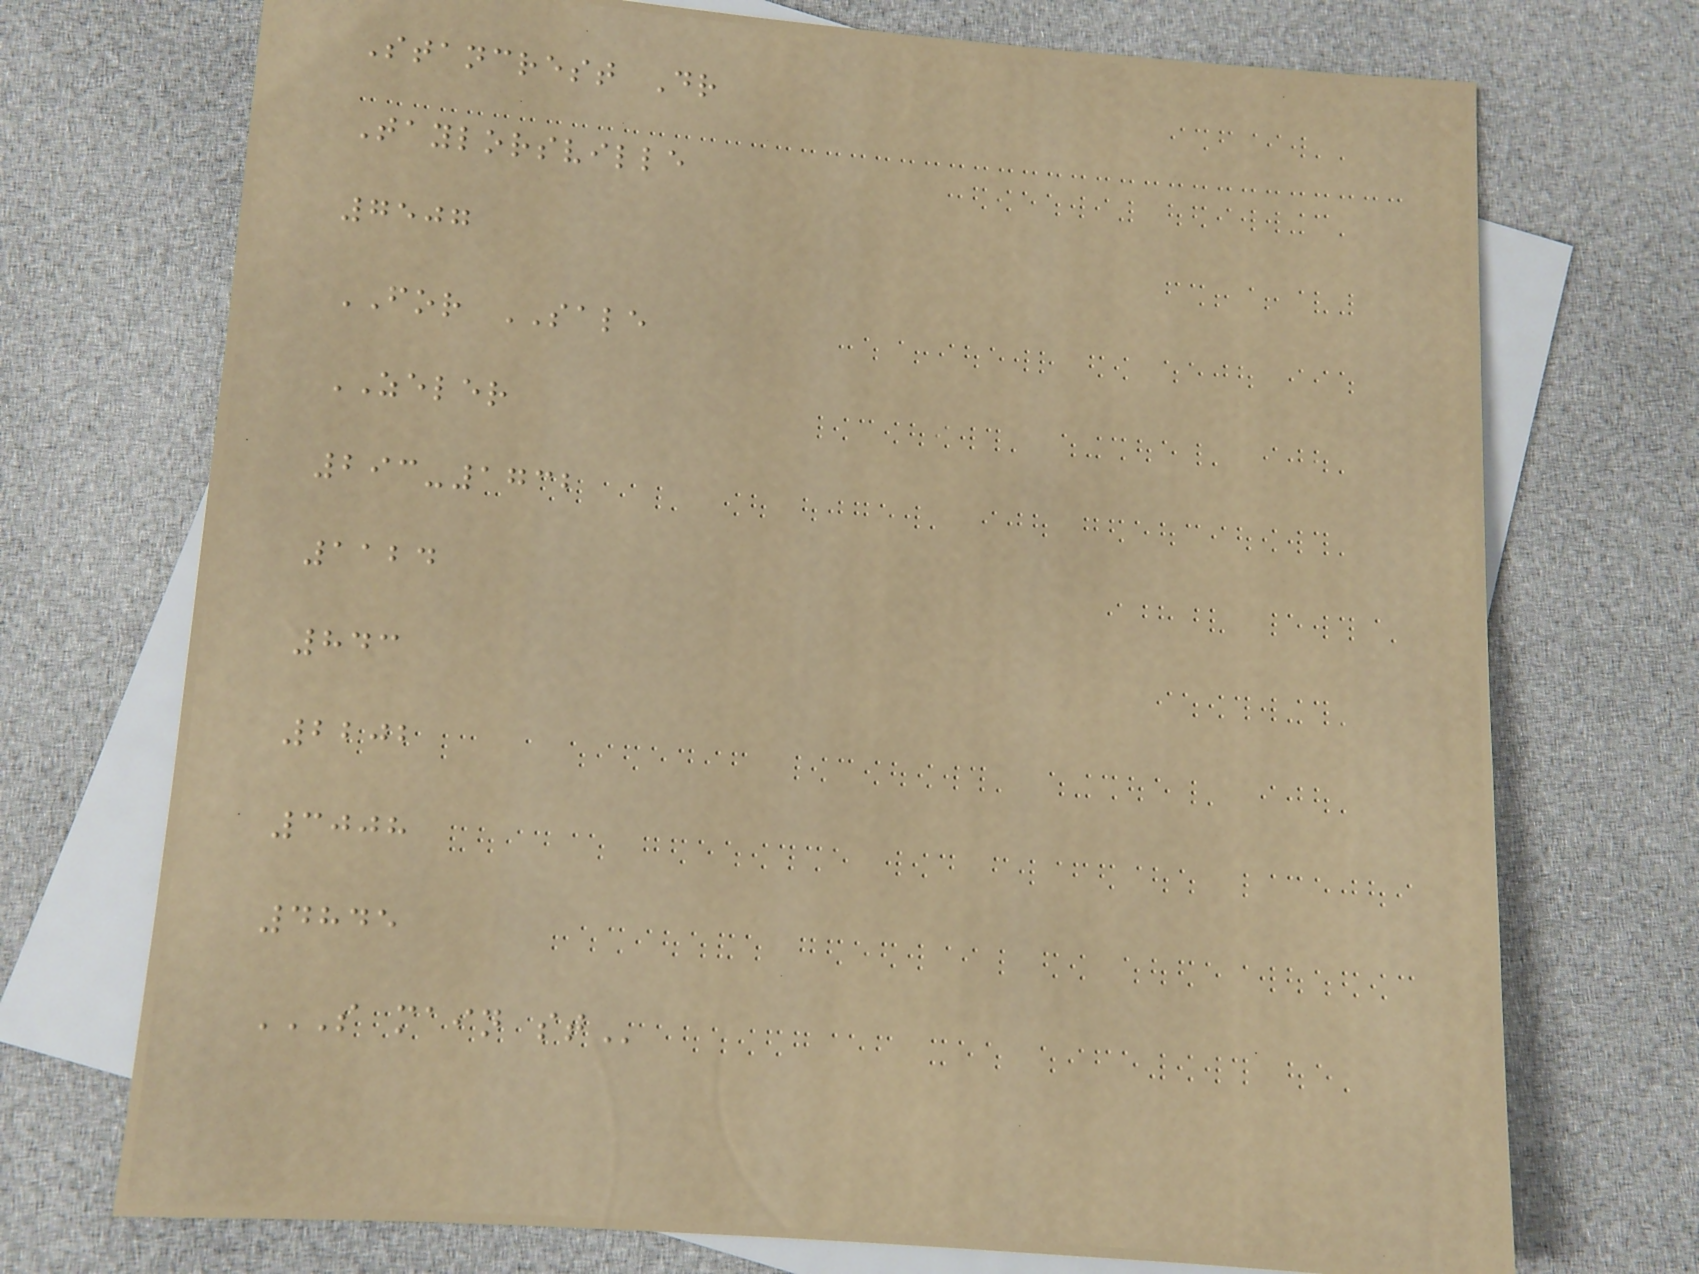Stancrest Dr
Taylorsville
7507
FOR SALE
ZELER
293-1732
1124
843
2202
3008
4845
S MAIN ST
